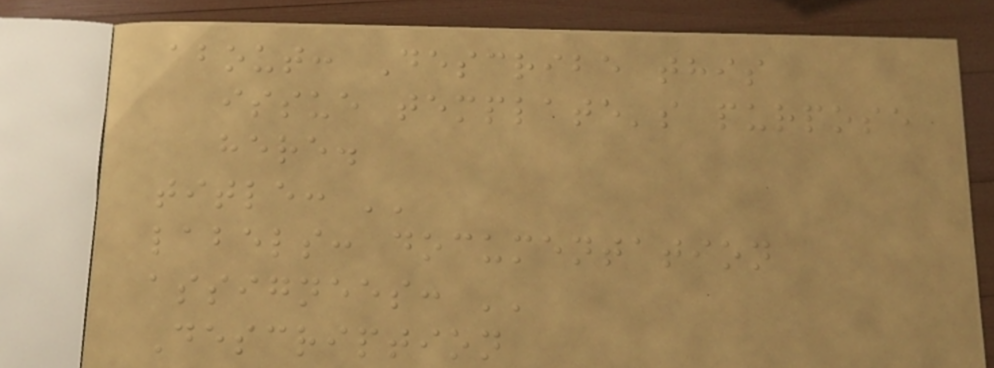about: Describe this
issue template's purpose
here.
title: ''
labels: documentation
assignees: ''
Description
